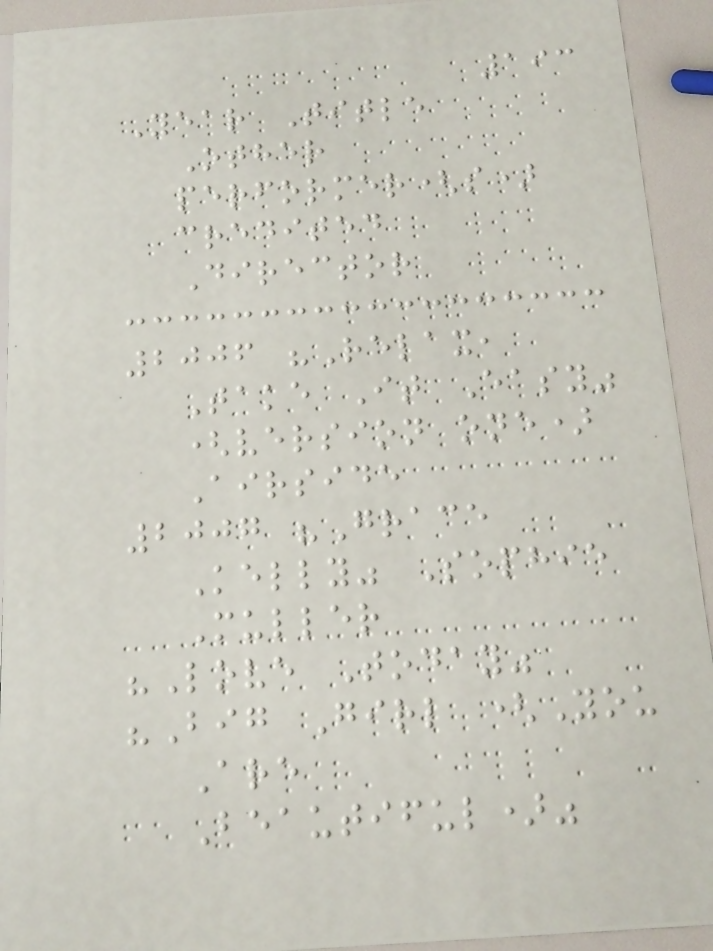193
Year Title
Other
performer(s)
credited
Director
2006 "Relax,
Take It Easy"
(version one)
Airside
2007 "Grace
Kelly" Sophie
Muller
"Love Today"
"Big Girl (You
Are
Beautiful)"
